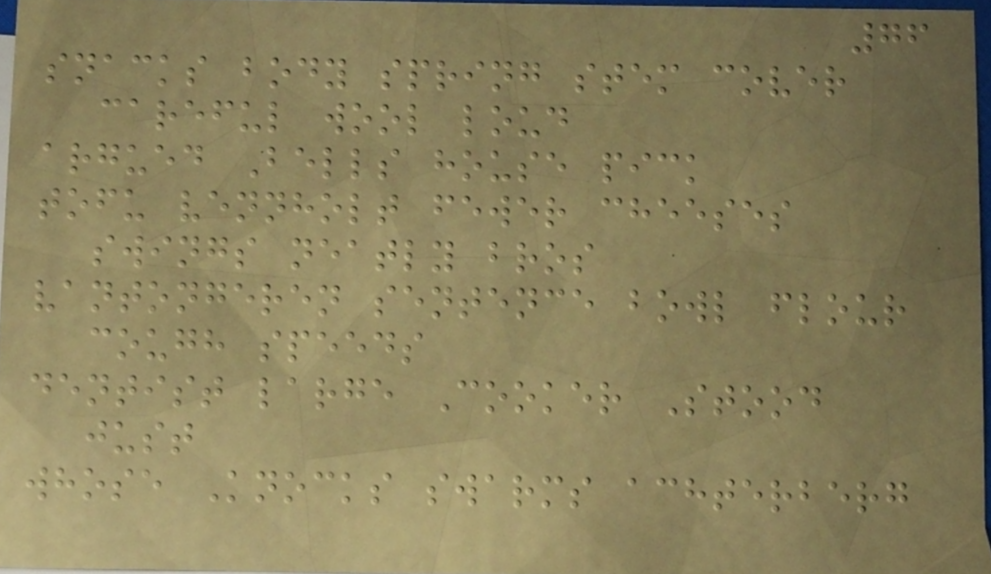76
snacks body spring stem cover
careful wool loud
argued Bells house pick
tofu vennholt fewer cheeses
swings neatly bros
vantongeren sentence bowl flour
cough speeds
dentist large Cooker Stood
just
whose Knocks swarms achterberg
